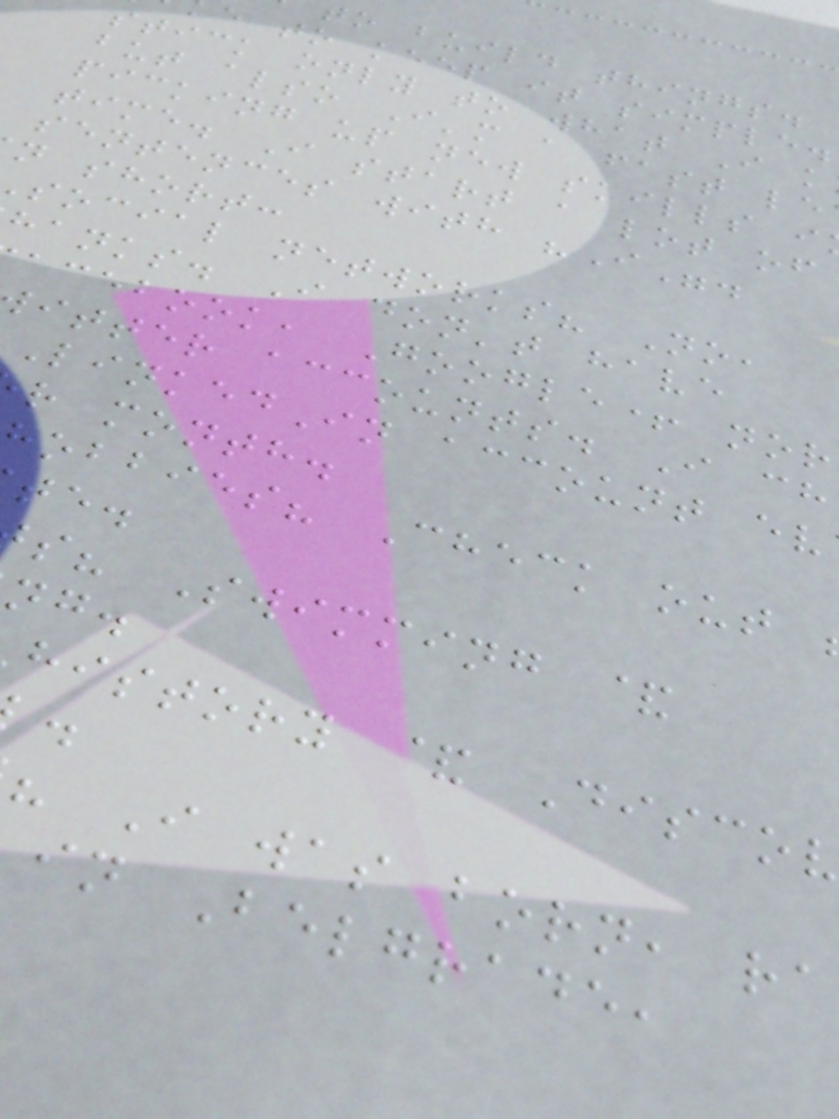to build things.
e to keep it simple.
stick only to what I k
but also I'm a fast le
picking up new skills i
time. I start a lot of
sentences with "I".
n short:
social networks? No,
hanks. I don't have
acebook, Google+ nor
itter accounts. I ch
LinkedIn account ev
r month.
obbies? Check out
s? Swimming &
history & Discov
I was born, ra
in Belgrade,
